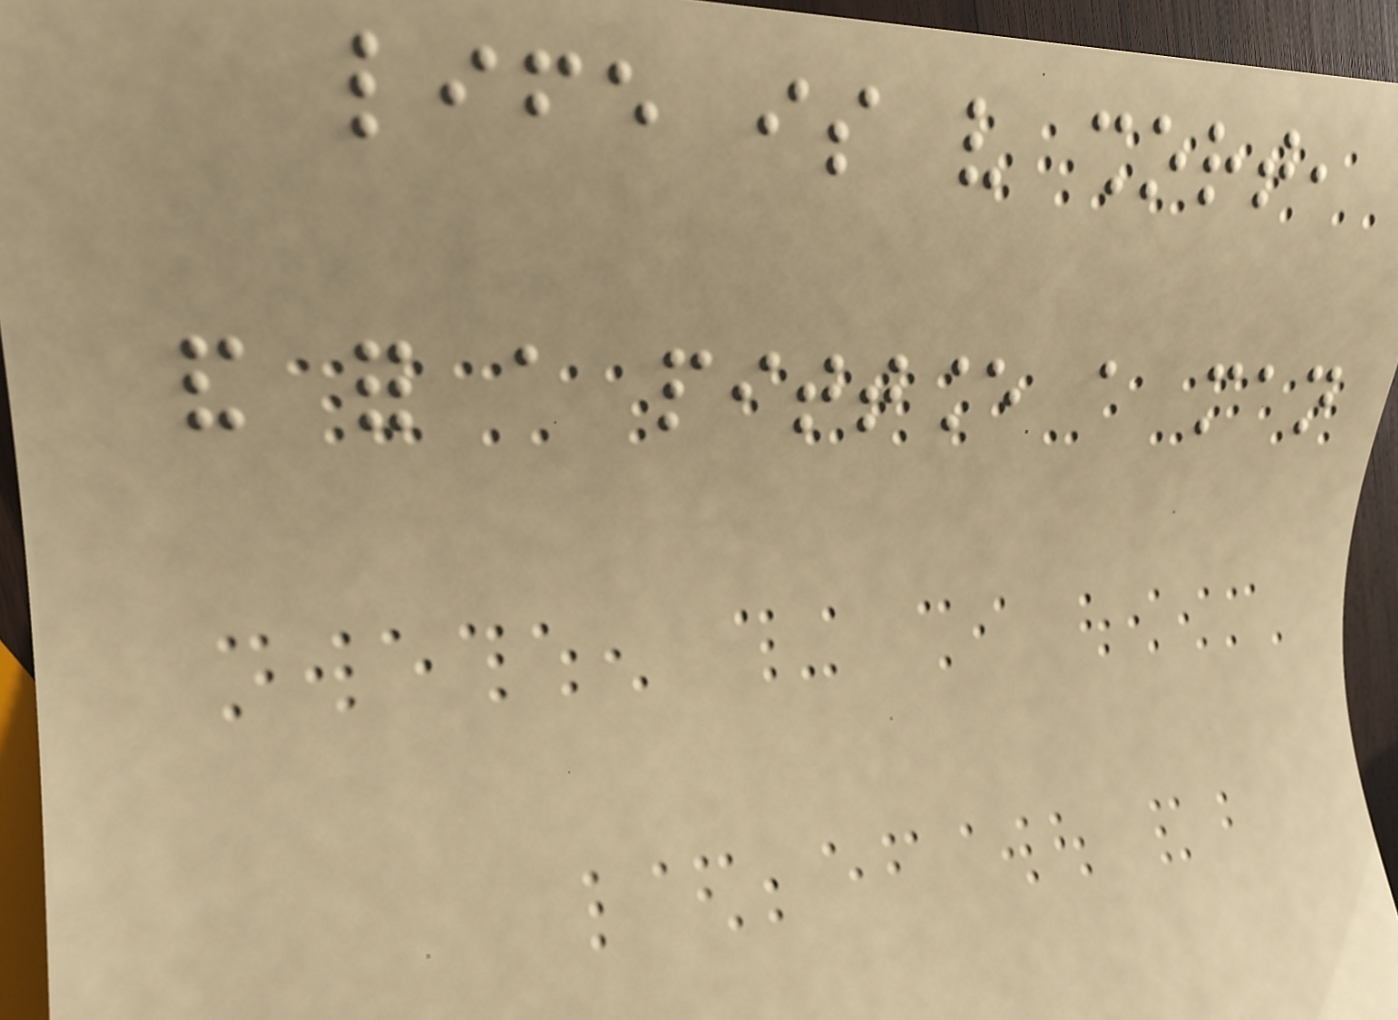life is very short,
and for a pittance a man
